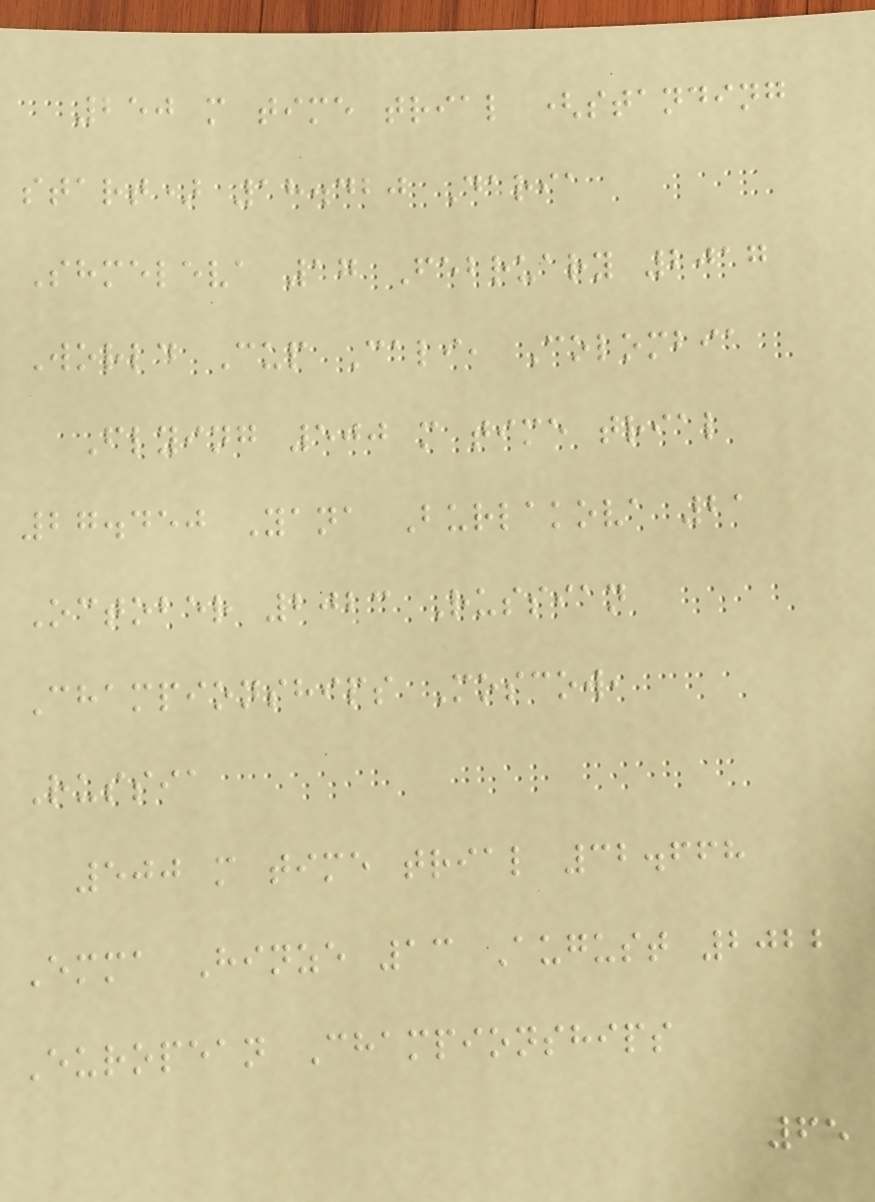250 m time trial (standing
start) 18.420 Daria
Shmeleva 17 February 2017
World Cup Cali, Colombia
Flying 500 m time trial
27.450 Yana Burlakova 21
October 2023 Russian
Championships Moscow,
Russia
500 m time trial 32.668
Emma Hinze 13 August 2022
European Championships
65
